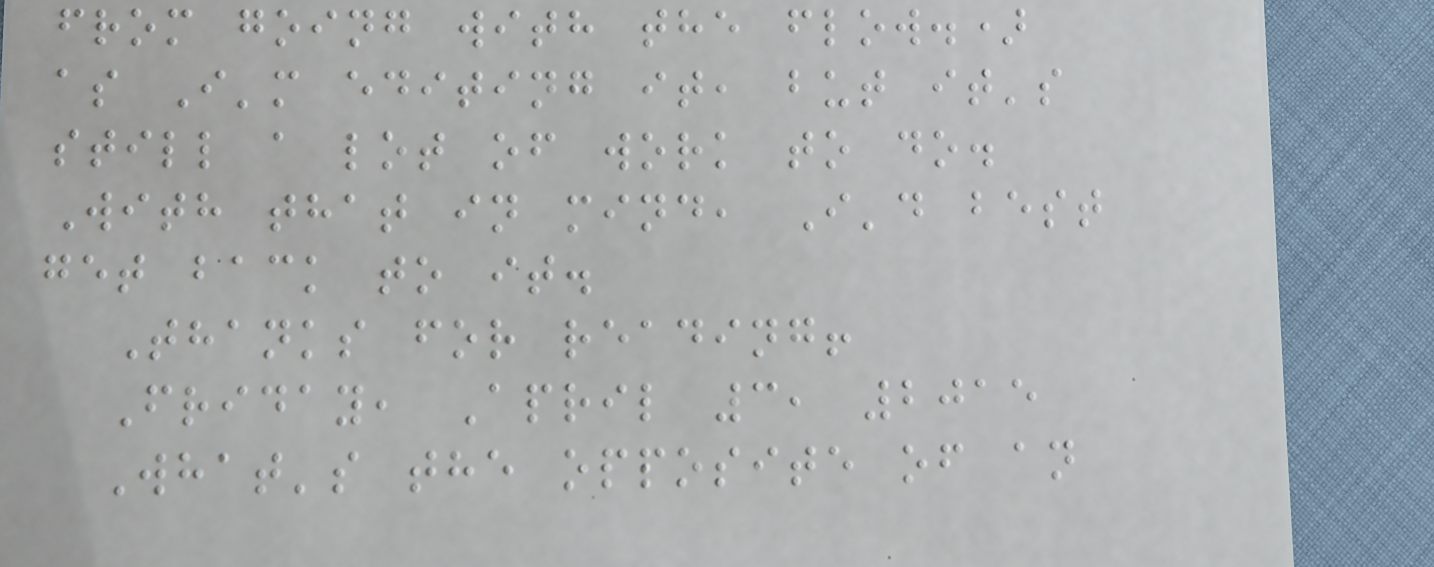from going with the flow.)
as I'm editing it, but it's
still a lot of work to do.
With that in mind, I'd best
get back to it.
Thanks for reading!
Friday, April 3, 2015
What's the opposite of an
